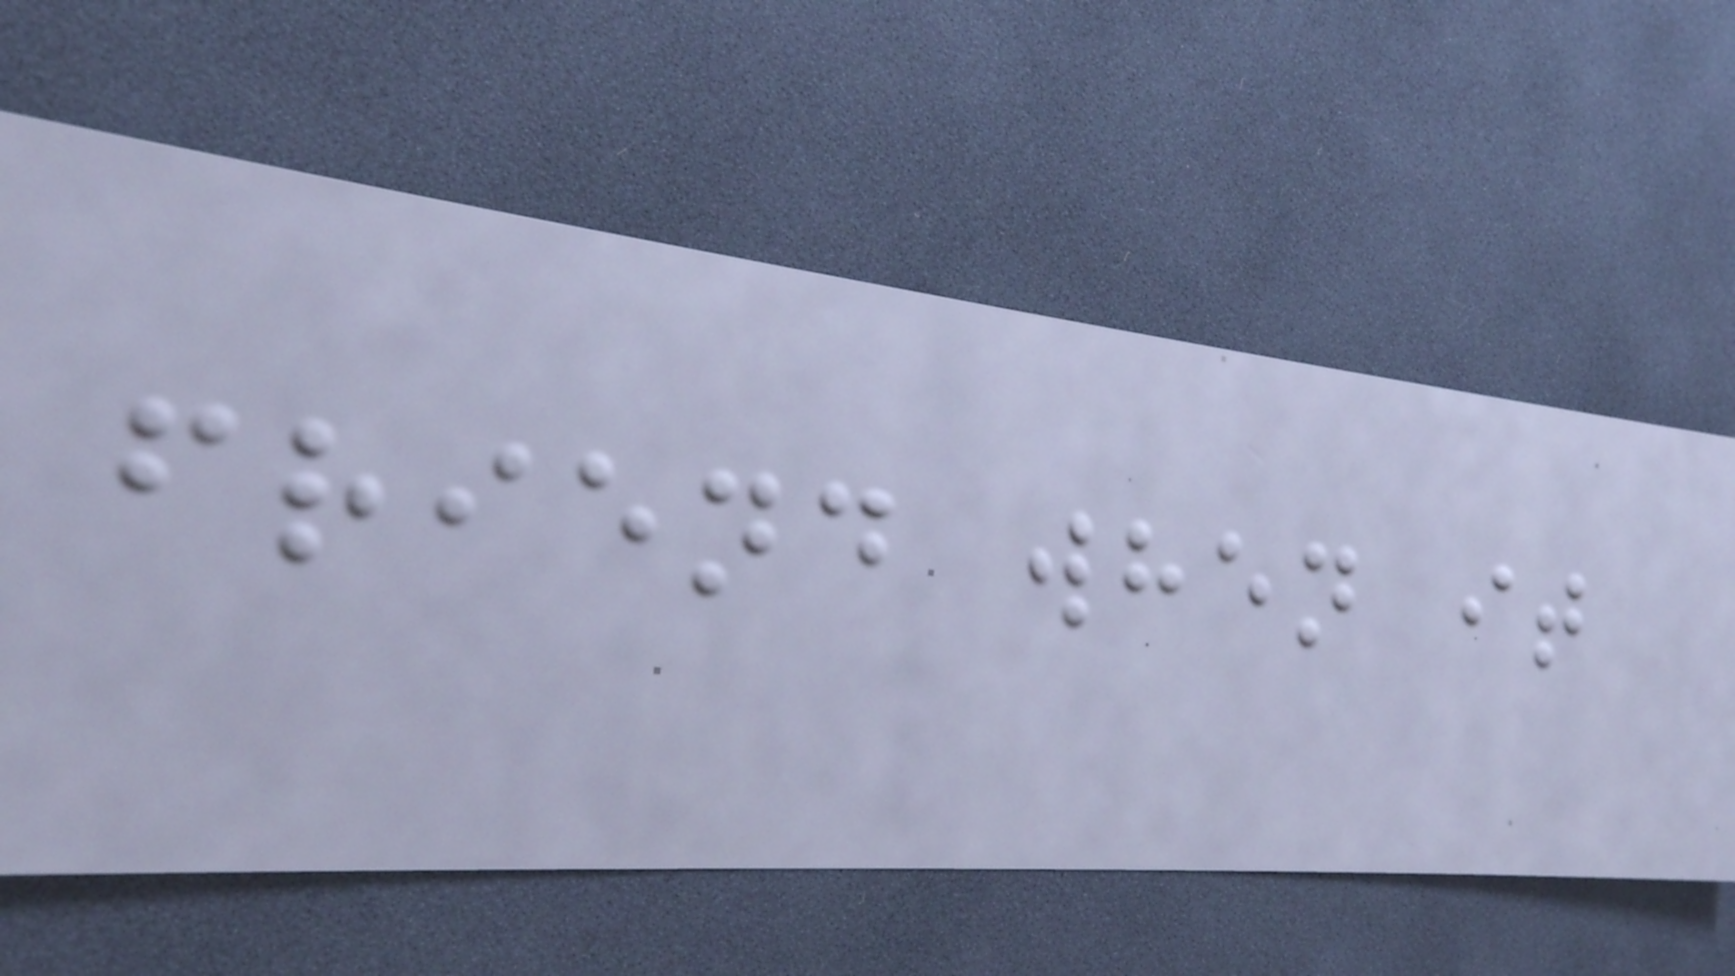friend when it
